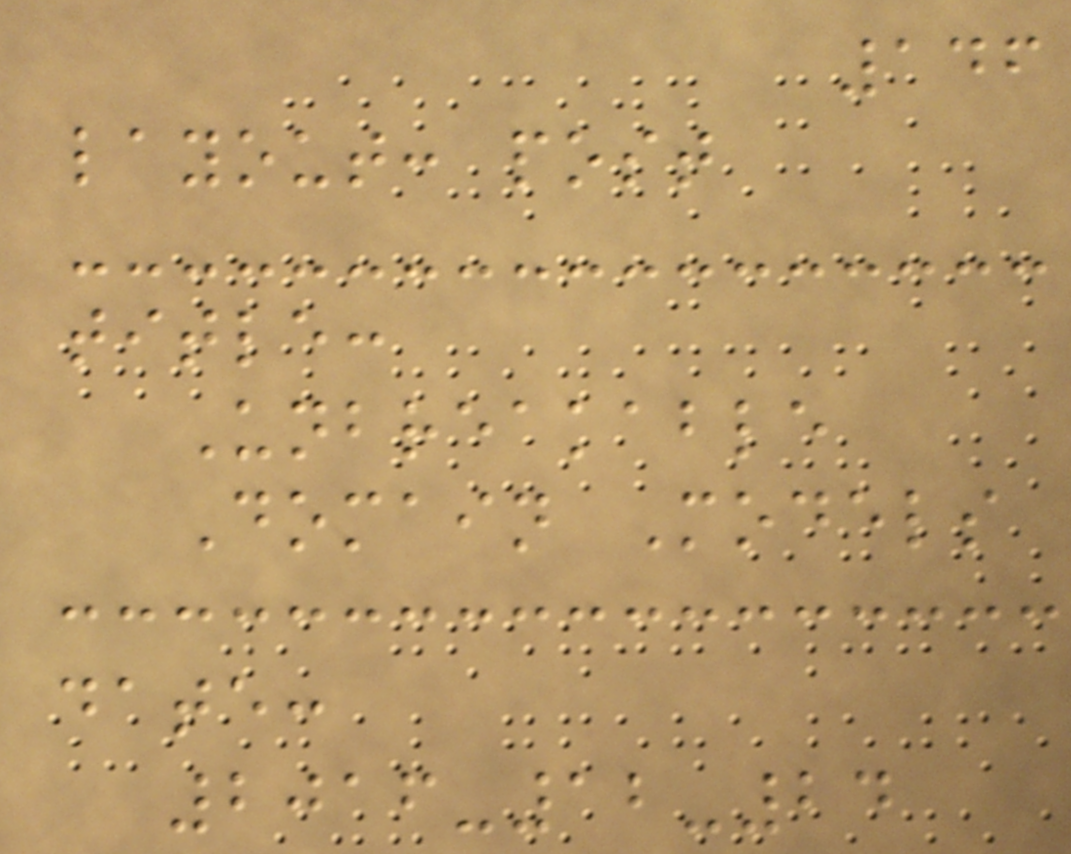146
layout: post
title:
Unbreakable
Domain Models
date:
2016-12-24
